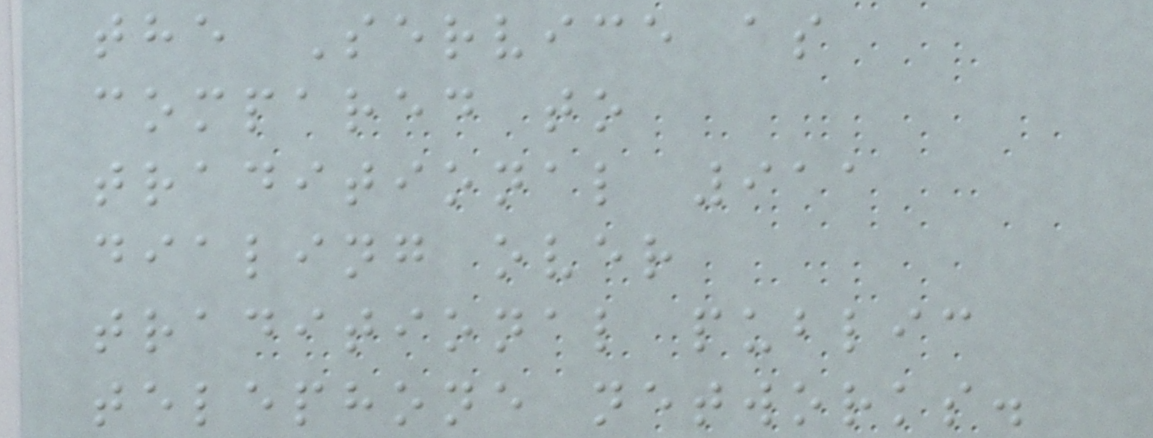the Service as
compared to
traditional 911
dialing over
traditional public
telephone networks.
